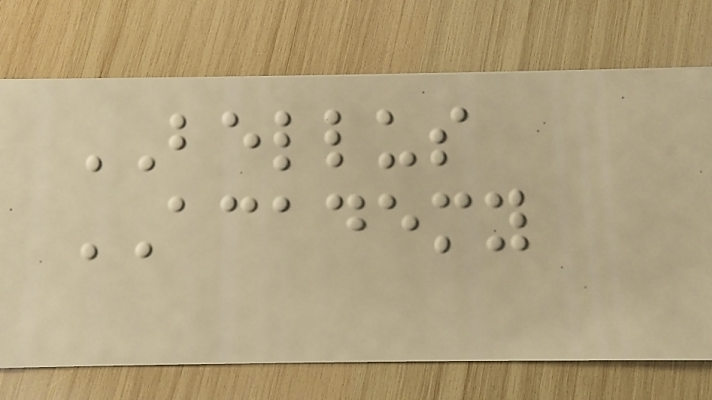BELLUS
ACADEMY
